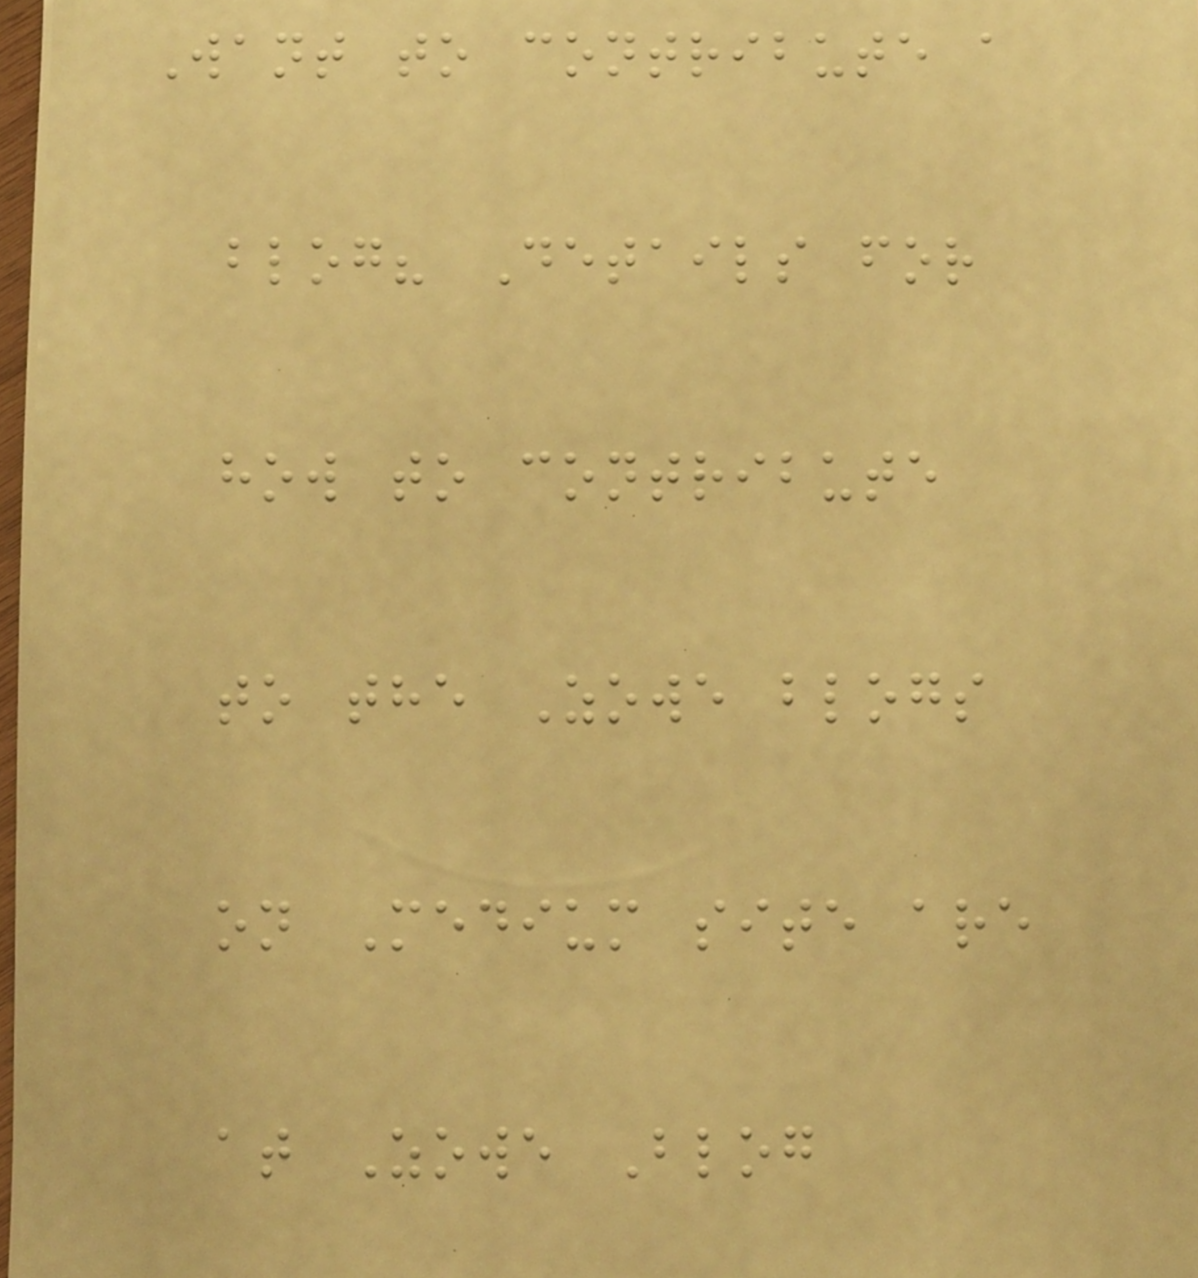Want to contribute a
blog? Details for
how to contribute
to the Zowe blogs
on Medium site are
at Zowe Blog
